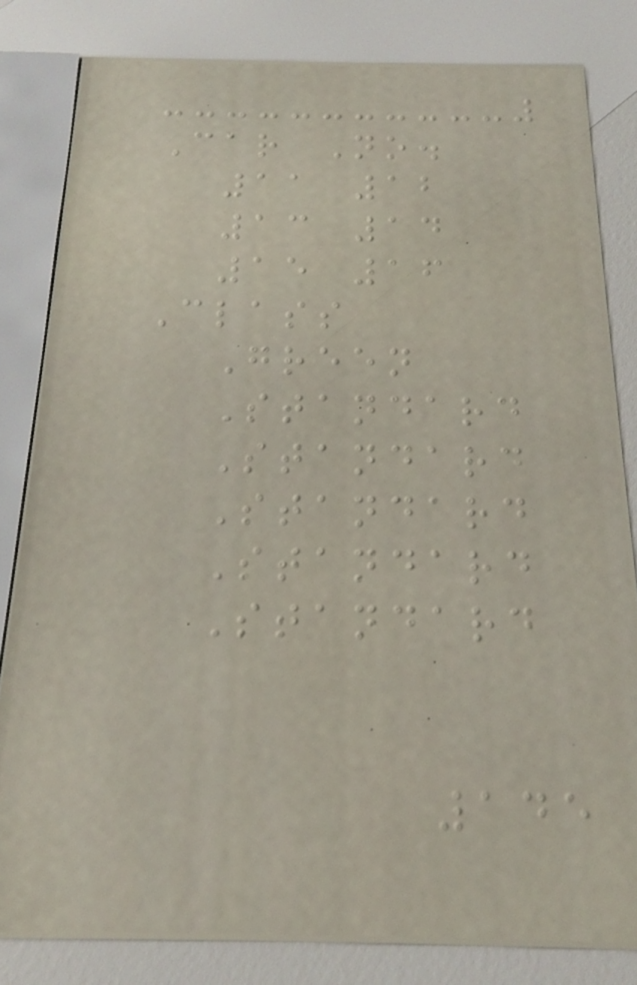Car No.
11 12
13 14
15 16
Class
Green
Standard
Standard
Standard
Standard
Standard
145
